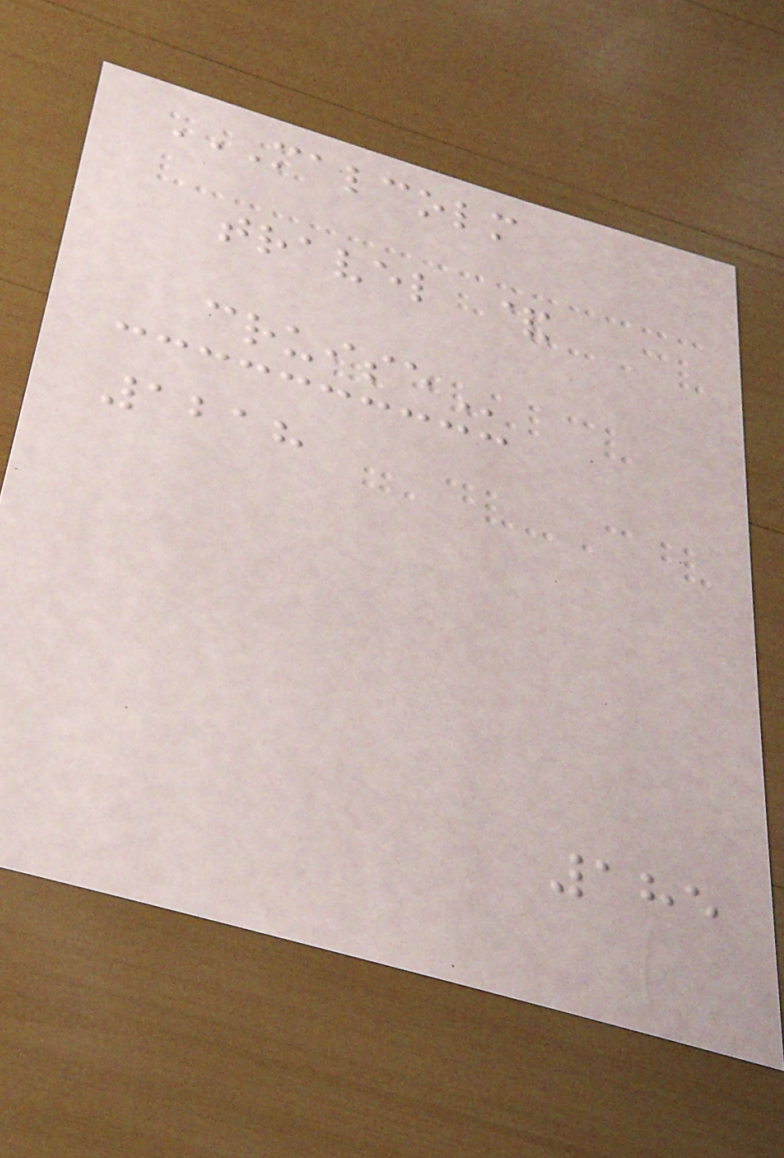MALCOLM
TRAVEL &
CRUISE
1218
185
